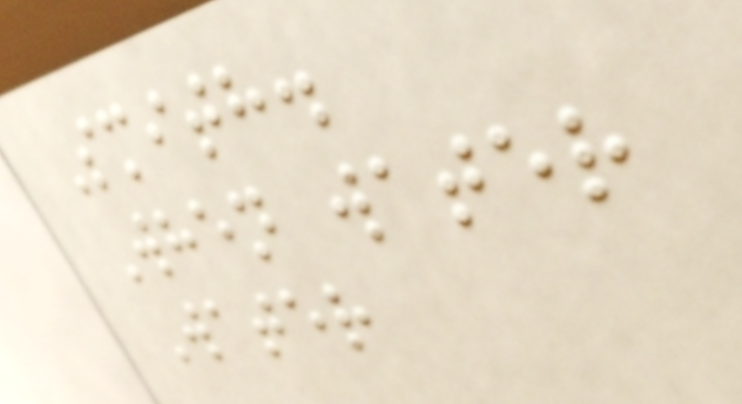Smith.
When water
Water
